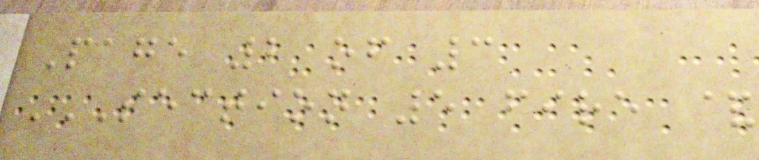Page 2 of 3
SECTION 5 FIRE &
